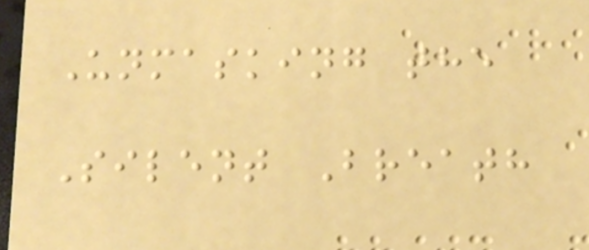Unmasking the
Silent Breath
